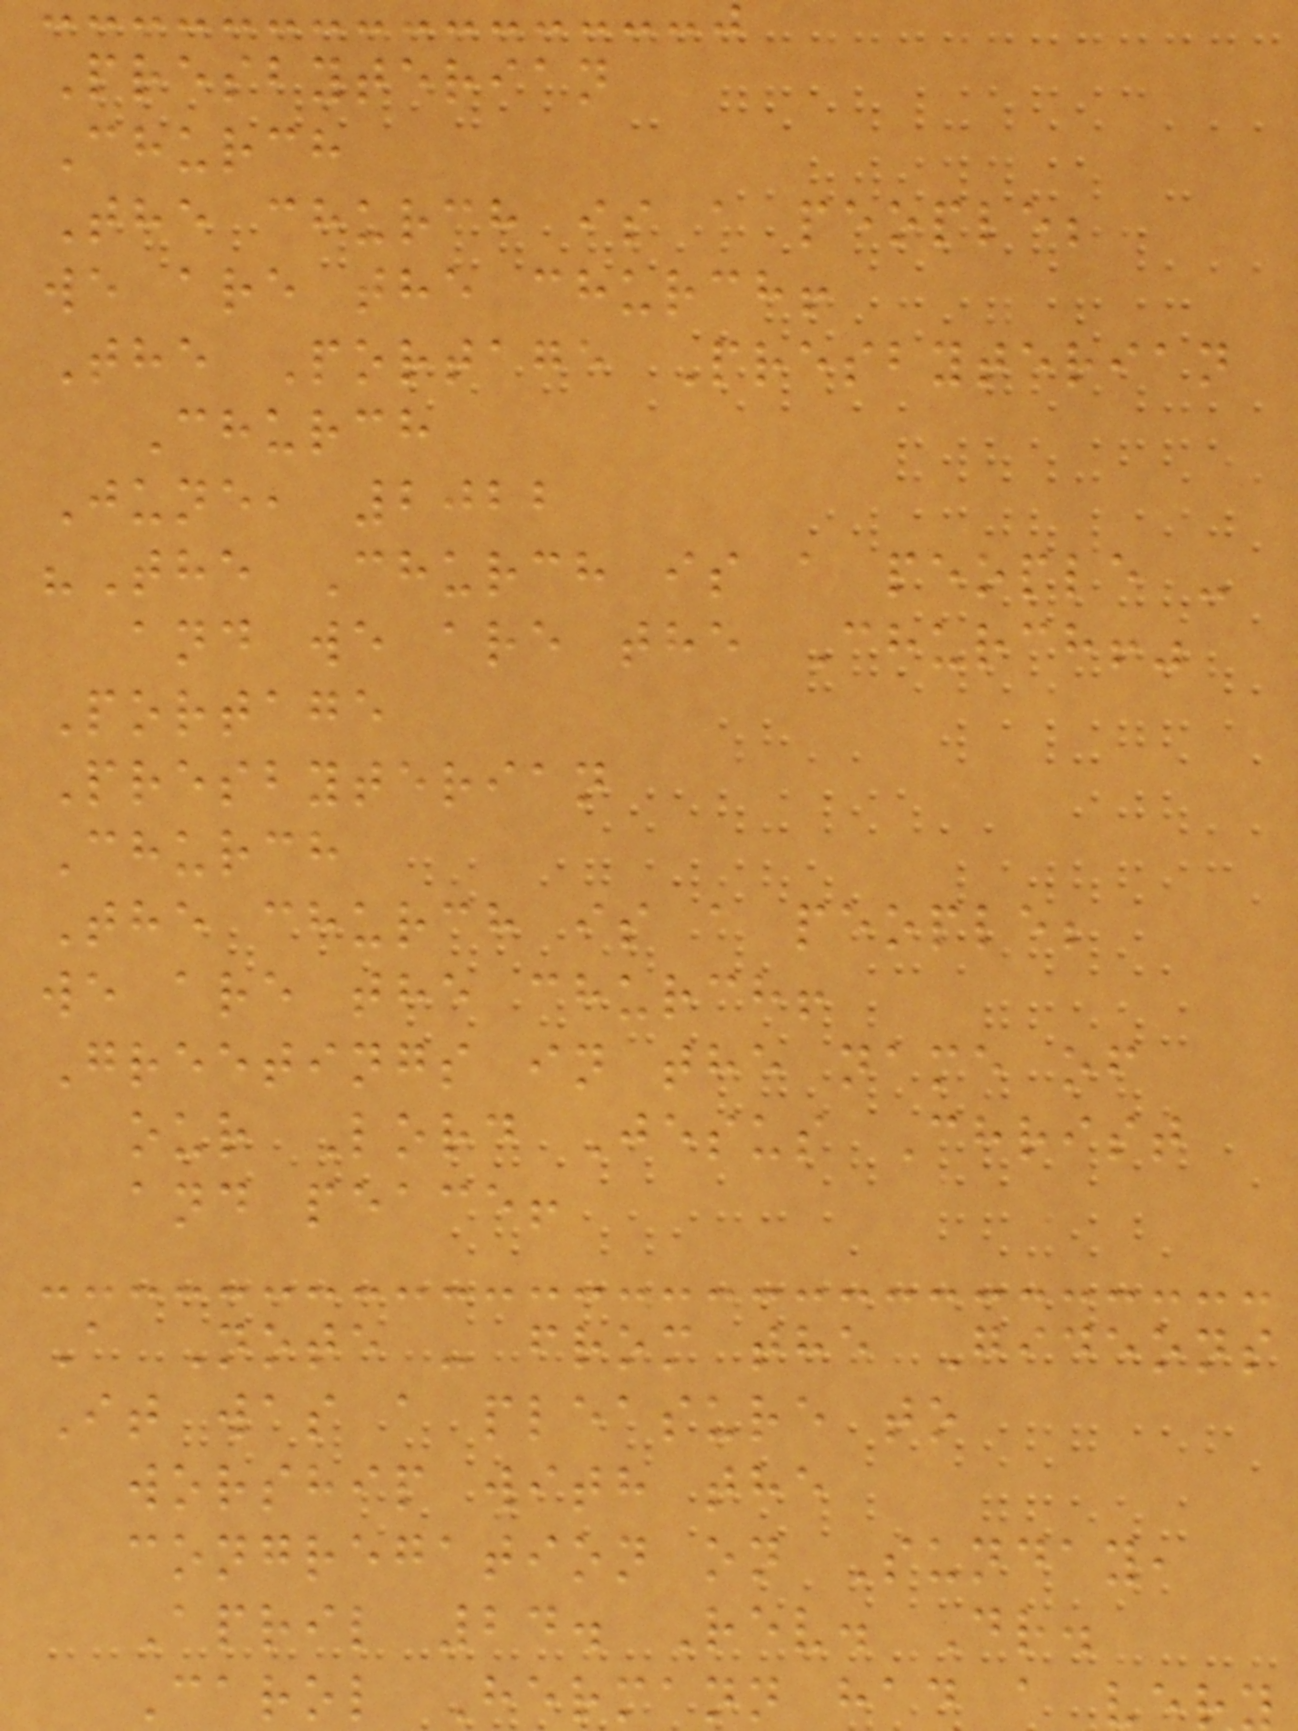Presbyterian
Church
The church is a people;
we are the church!
The Portage Presbyterian
Church
June, 2022
"The Church is a people -
and we are the Church!"
Portage
Presbyterian
Church
The church is a people;
we are the church!
Greetings in the name of
our Lord Jesus Christ
and peace!
A Note - from the Gideons
It was a pleasure to
worship with the
congregation on Sunday,
April 24. Rev. Dr.
Carol Hermann had a ver
